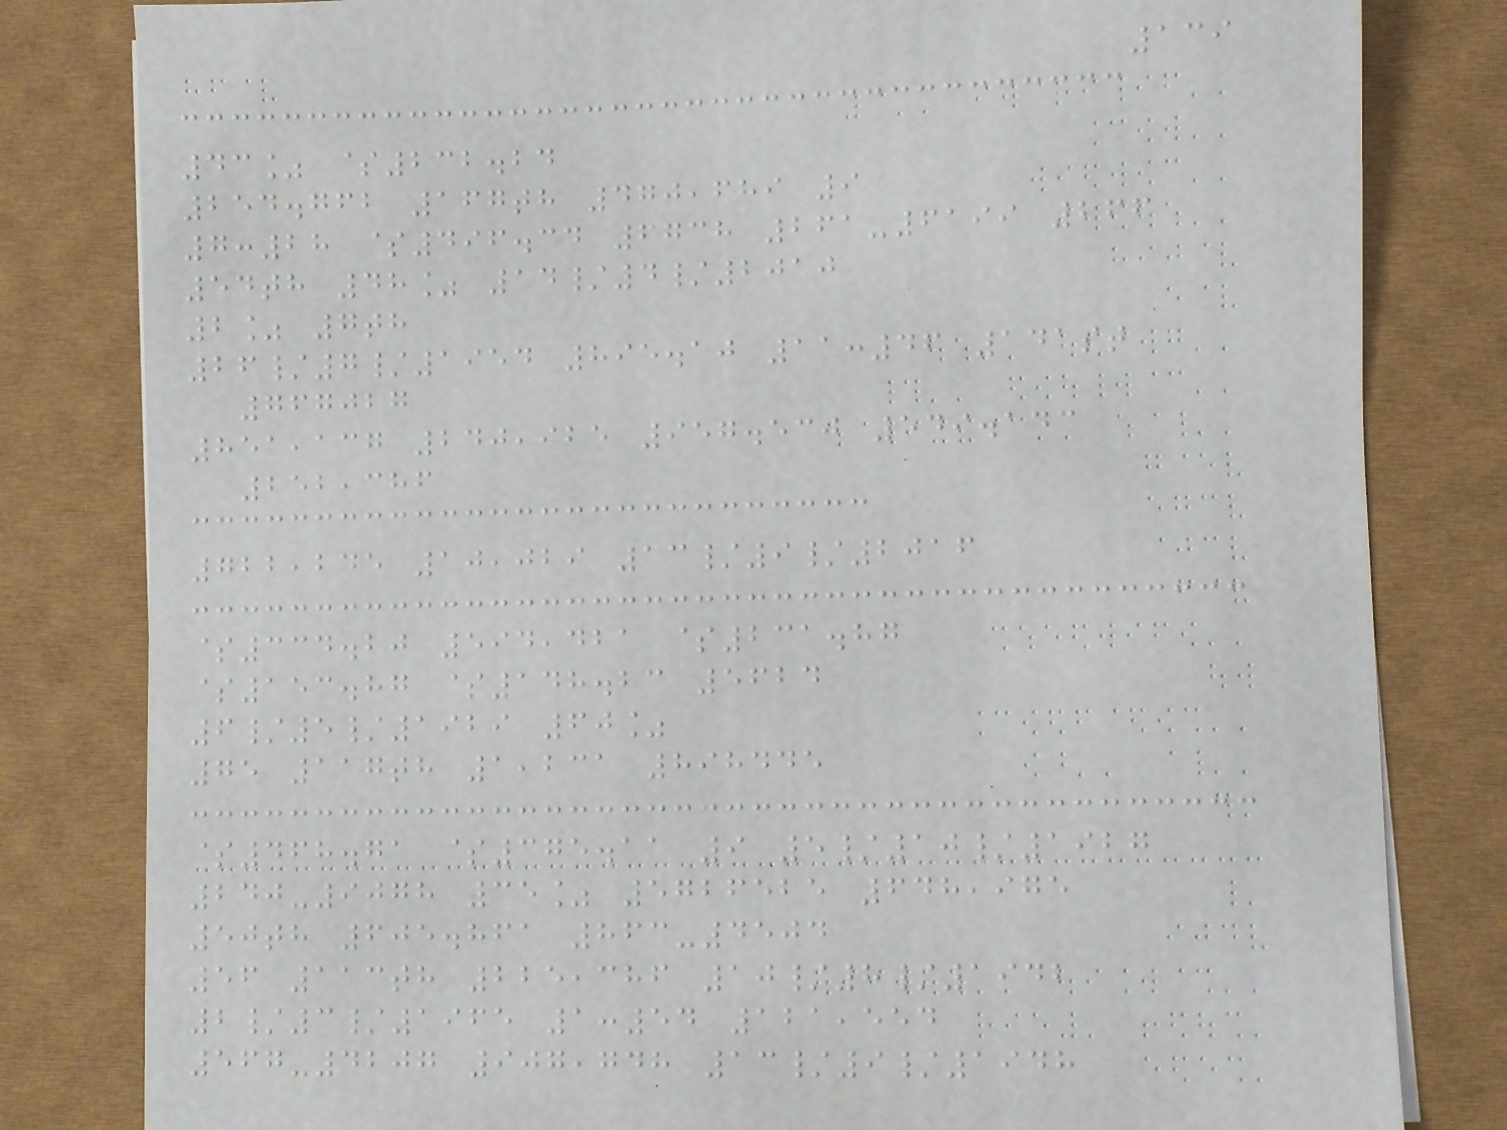139
43% $232.24
254.762 167th 470,689 9
7:28 $496.34 6738 261-6199 266
54th 48% 14/4/2010
2% 7th
26/7/1954 895.10 11:46 141st
767027
851,137 240,925 957.530 549.143
252,386
722,245 10,029 13/9/2016
$334.20 594,421 $231.87
$153.87 $148.23 5624
6/5/1929 60%
75 117th 1,231 898445
$468.71 $375.11 9 5/10/1927
240-9078 35% 5726525 648,975
50th 605.861 863-4504
56 113th 225,386 10/8/1942
2/3/1965 1:54 121,554
567-4207 907,748 13/9/1948
